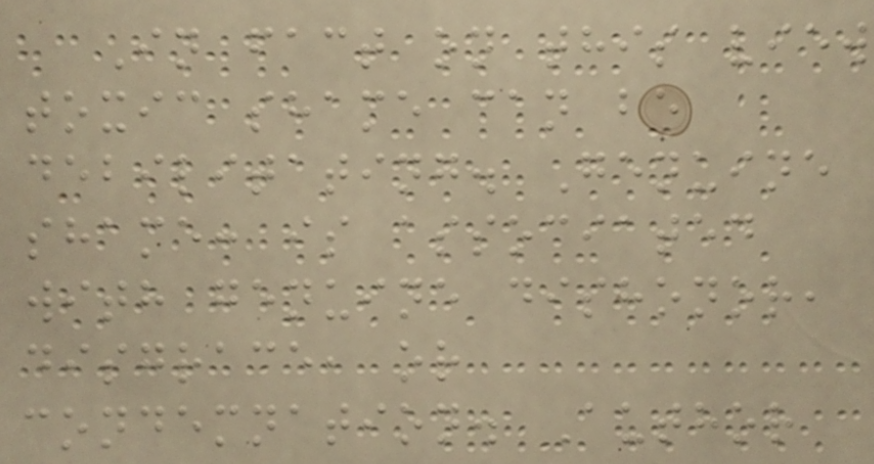In fact on this view
toxic shame can be
debilitating. Genuine
shame: is associated
with genuine dishonor,
disgrace, or
condemnation. Author
